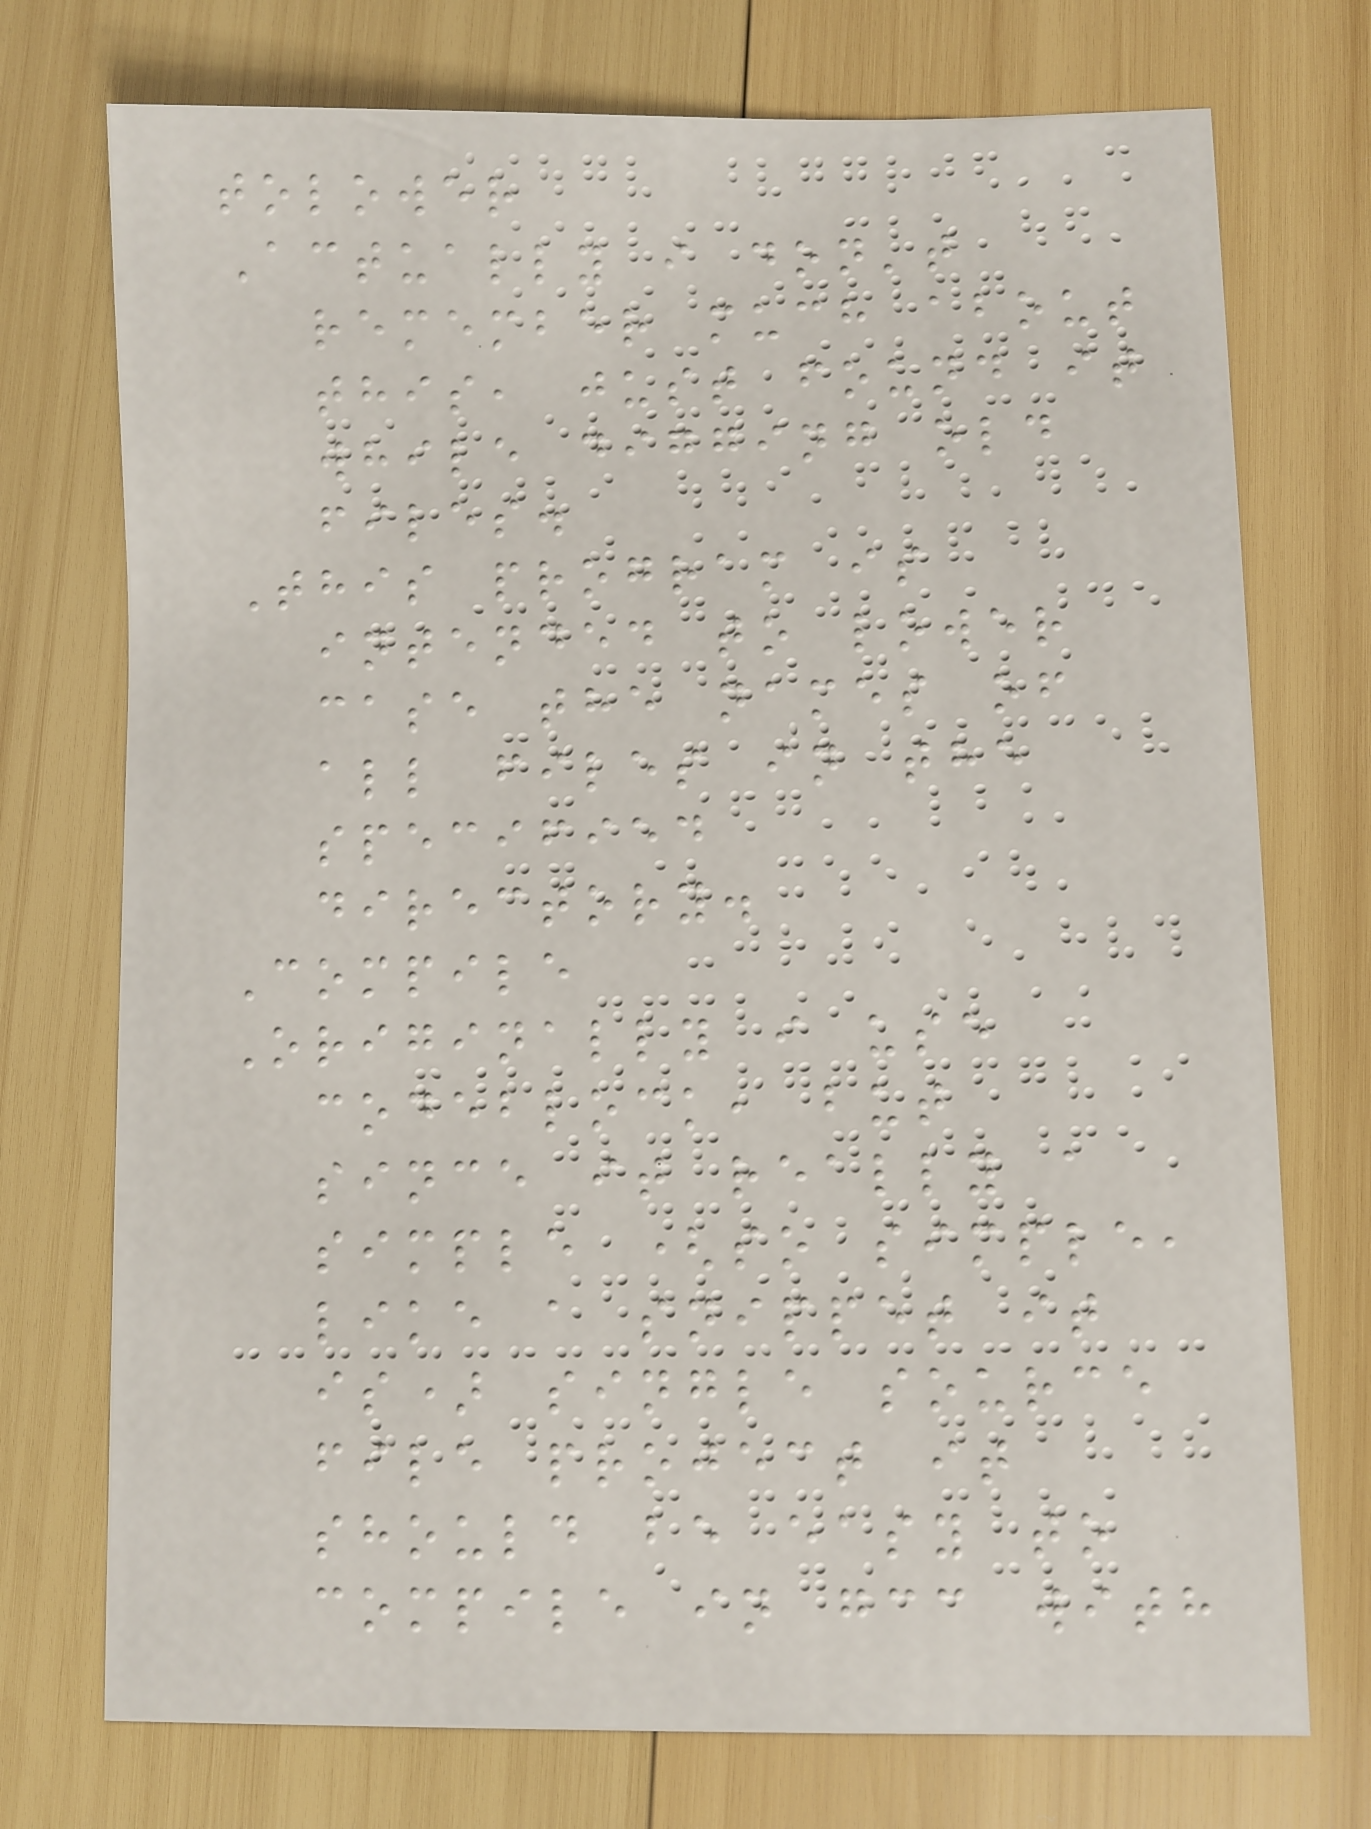tolower
Actually i don't
remember much about
this, just found it
while digging old
files.
This program is
intended to lower
case the names of
all files in the
specified
directory.
Compile
Originally i use
codeblock, but
since it really a
simple (so simple,
like a snippet it
is) single source
file project it
should be easy to
compile in gcc with
